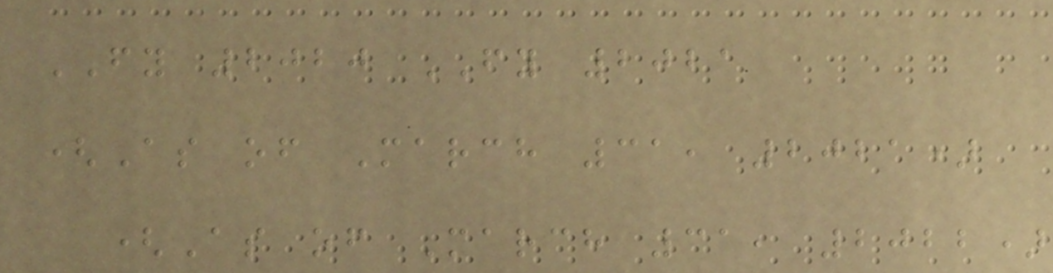FY 2020 FY 2021
(As of March 31, 2021)
(As of March 31, 2022)
